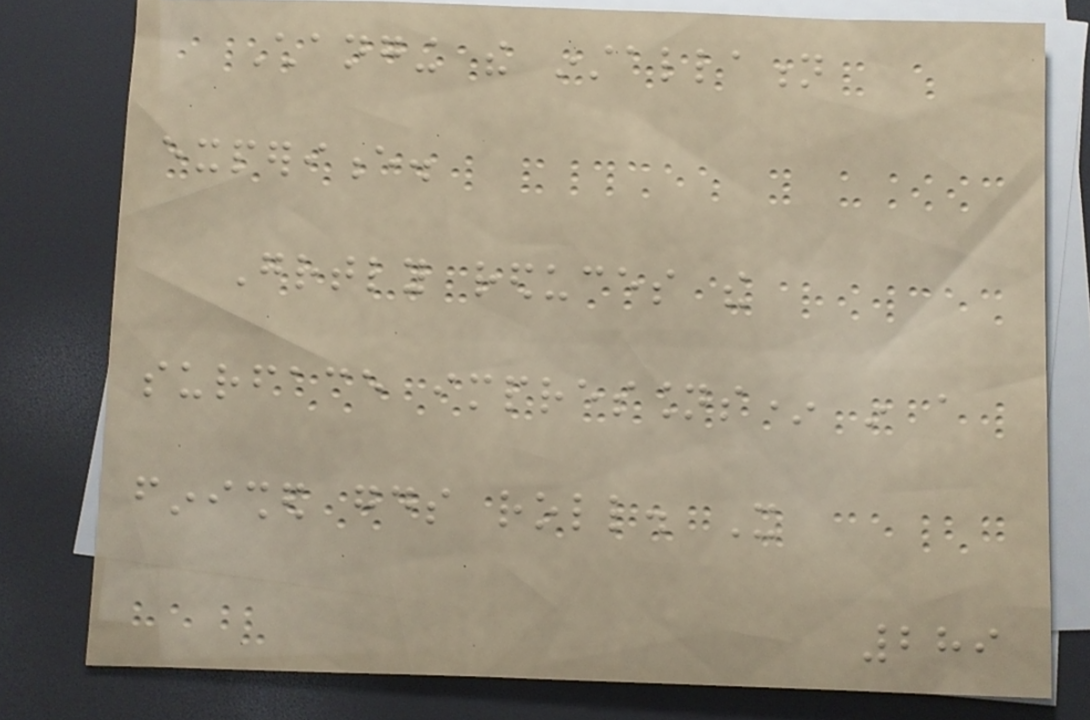Changing the installation
experience.
Greatly reduces the
surface impressions* in a
finished goods roll. It
289
